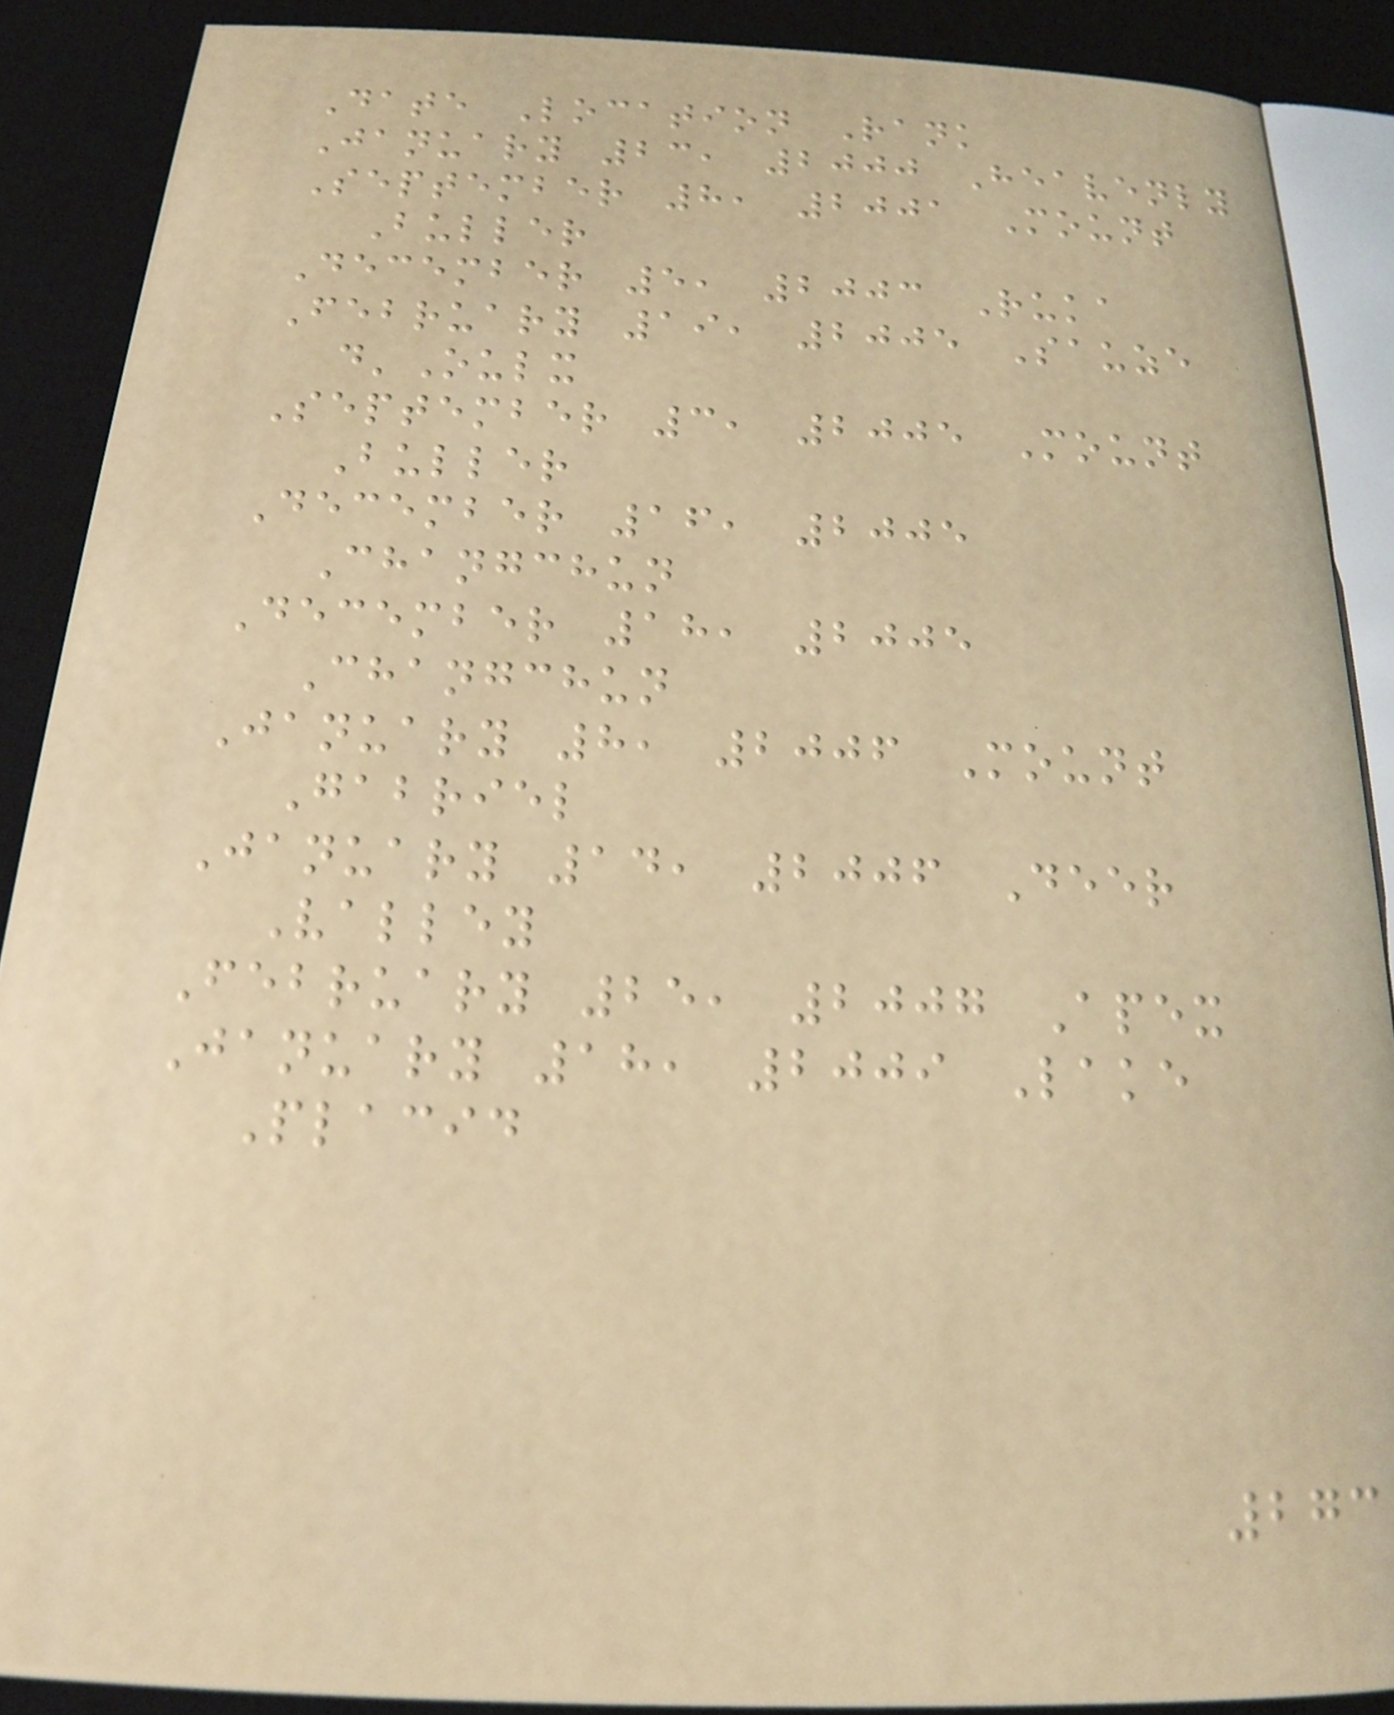Date Location Rank
January 23, 2000 Heavenly
September 8, 2001 Mount
Buller
December 5, 2003 Ruka
February 19, 2005 Sauze
d'Oulx
September 3, 2005 Mount
Buller
December 16, 2005
Changchun
December 18, 2005
Changchun
January 8, 2006 Mount
Gabriel
January 14, 2006 Deer
Valley
February 25, 2007 Apex
January 18, 2009 Lake
Placid
273
